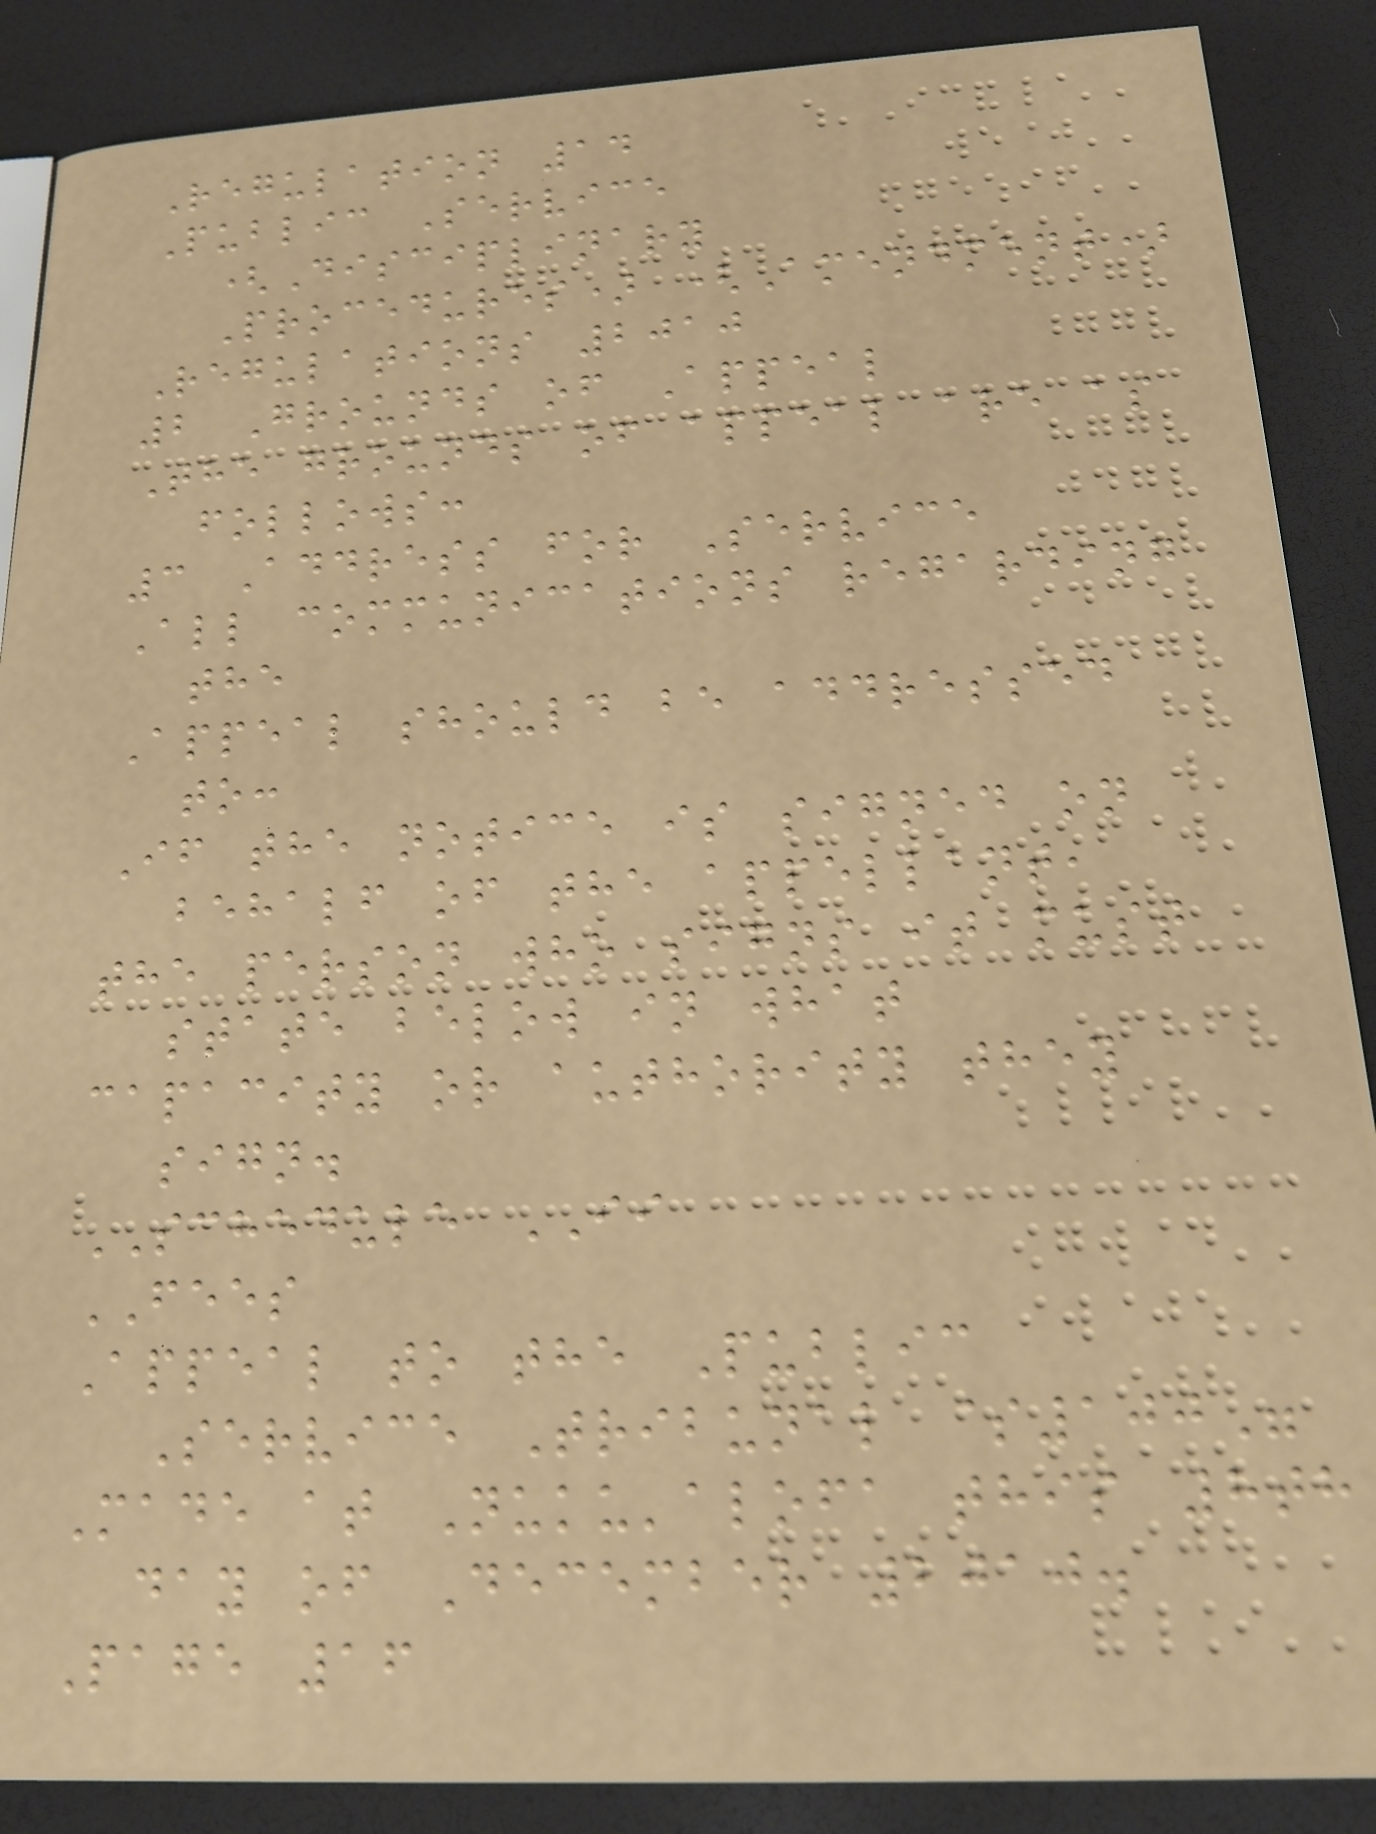Regulation 14
Public Service
(Disciplinary
Procedures) (Amendment)
Regulations 2010
2 Grounds of Appeal
The grounds of appeal are as
follows:
3 Address for Service
All communications regarding
the
Appeal should be addressed
to:
If the notice is signed on
behalf of the appellant,
the person who signs it must
state below in what
capacity or authority they
sign.
SCHEDULE II
FEES
Appeal to the Public
Service Tribunal $100"
Made at Nuku'alofa this 8th
day of December 2010.
Page 16
